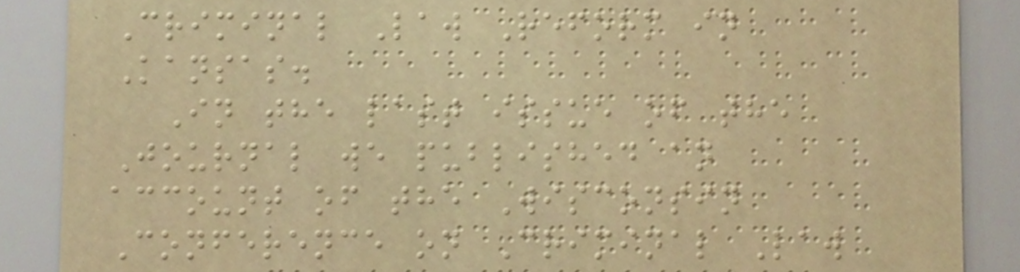Criminal Law Reform in
Kansas.
In the last issue of the
Journal we published an
account of the Wisconsin
Conference on Criminal Law
